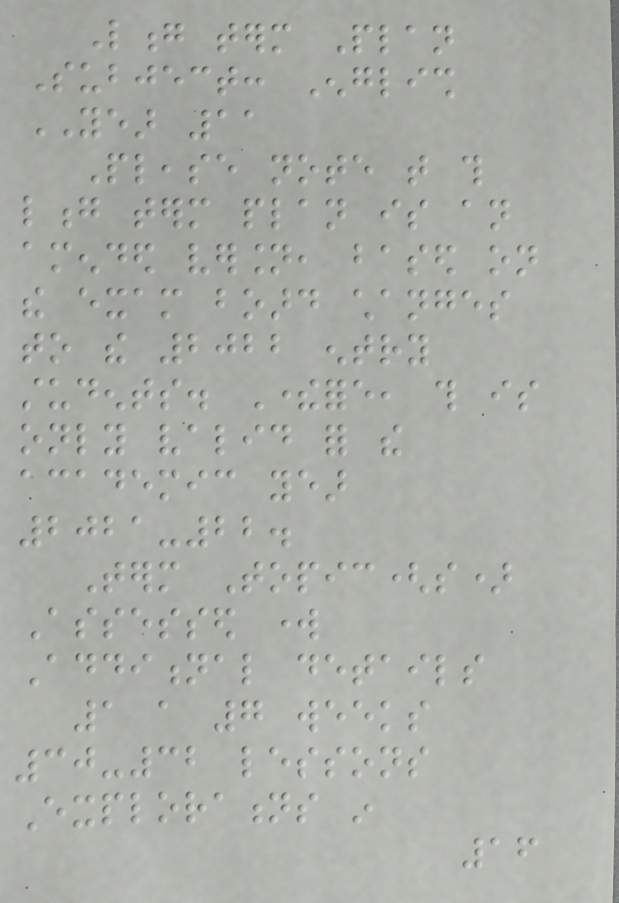Long term Plan
Subject: English
YEAR 11
Please note that this
long term plan is an
amended version, based on
the exam board changes
to the 2022 entry
students. Therefore, this is
only valid for the
academic year
2021-22.
Term Topic(s)
Assessed work
Additional details
1 a 7 weeks
30-32 lessons
Explorations in
16
